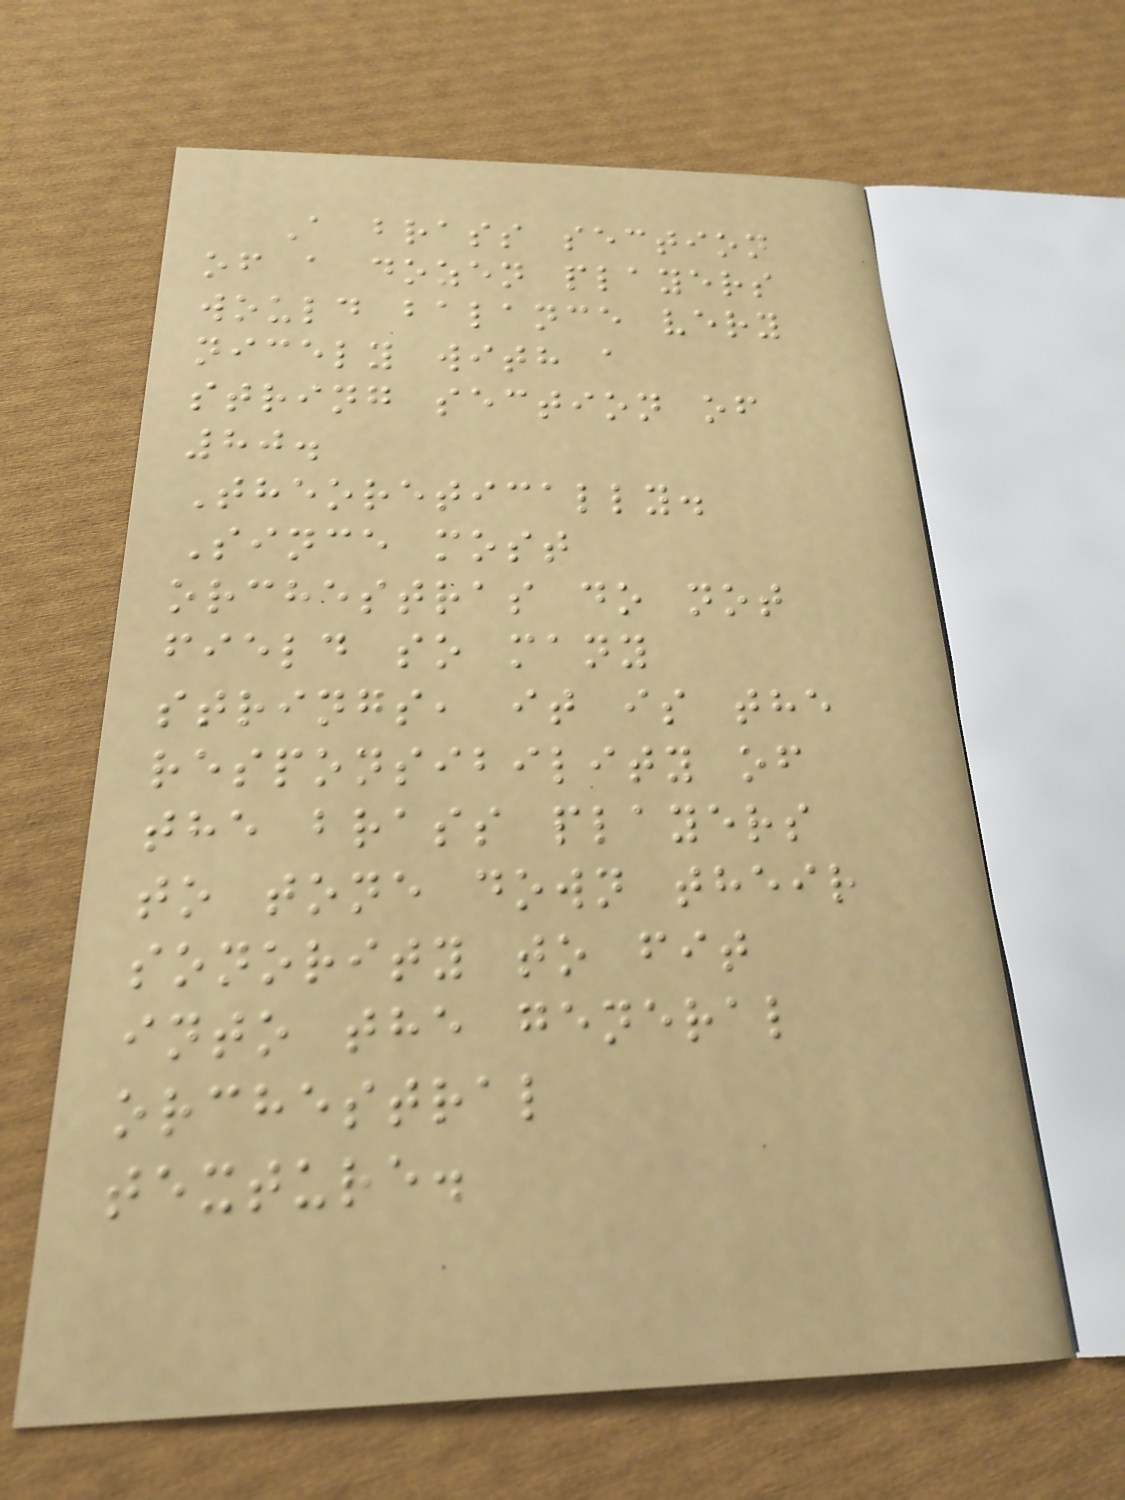A brass section
of a dozen players
would balance very
nicely with a
string section of
80.
Theoretically.
Since most
orchestras do not
field so many
strings, it is the
responsibility of
the brass players
to tone down their
sonority to fit
into the general
orchestral
texture.
